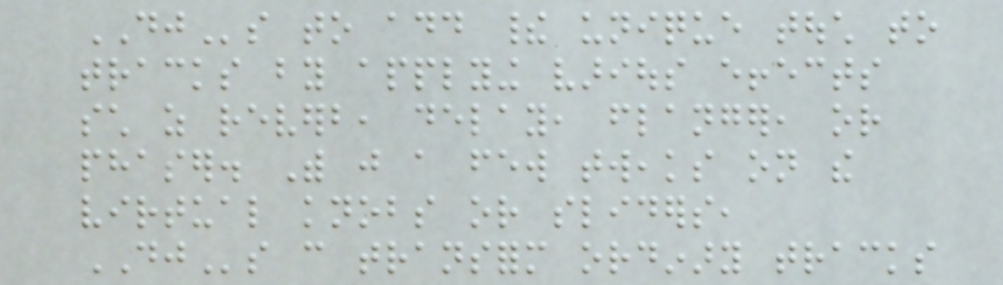DJs to add their unique touch to
tracks by applying various effects
such as reverb, delay, flanger, or
phaser. With just a few tweaks on the
virtual knobs or sliders,
DJs can transform ordinary tracks
